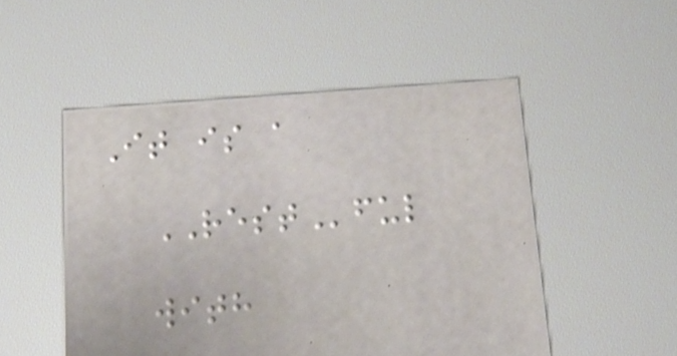It is a
RESTful
with
